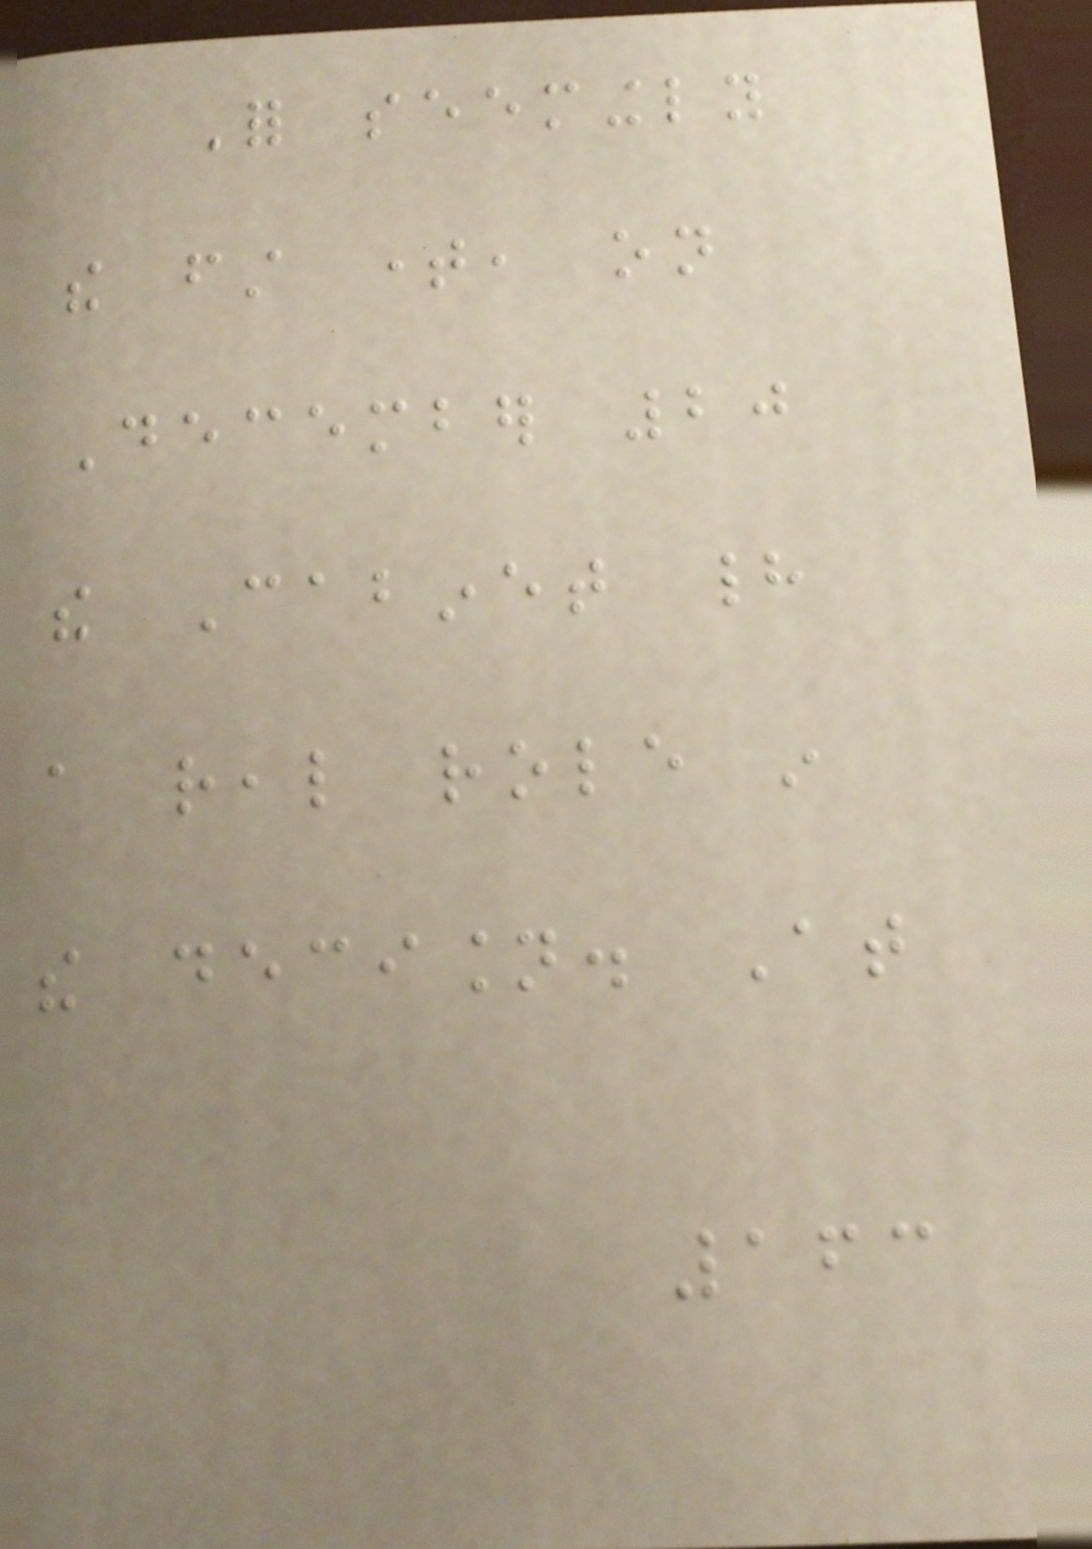For seemingly
the first time, on
December 20
the Cabinet had
a real role in
the decision. At
163
